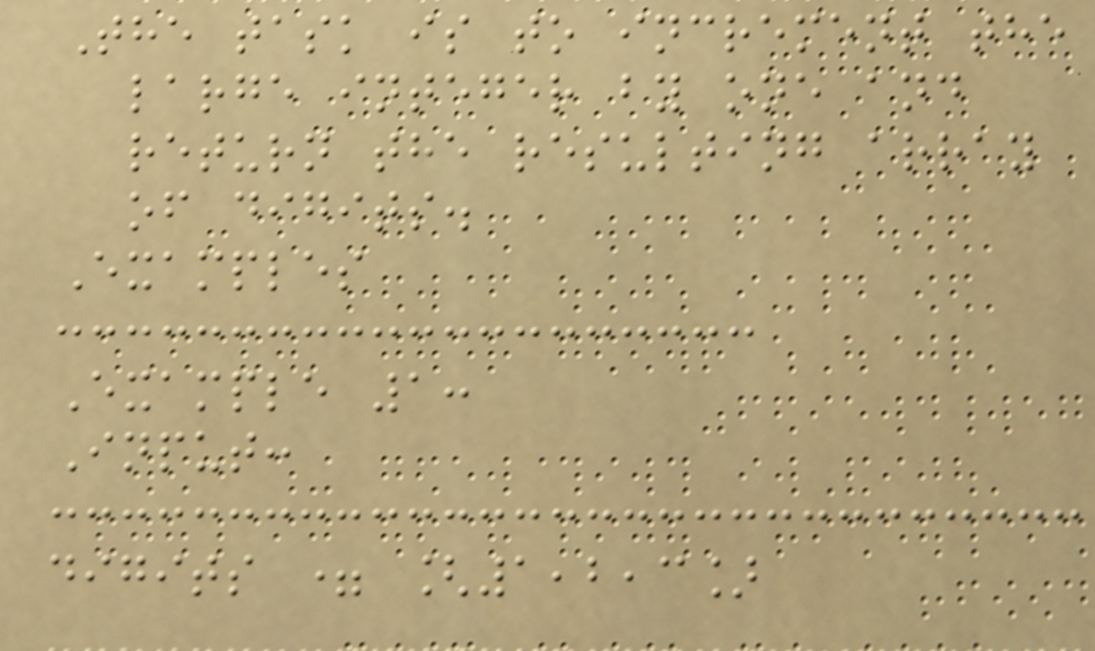The task is to increment the
large integer by one and
return the resulting array
of digits.
Examples
Example 1:
Input:
digits = [1,2,3]
